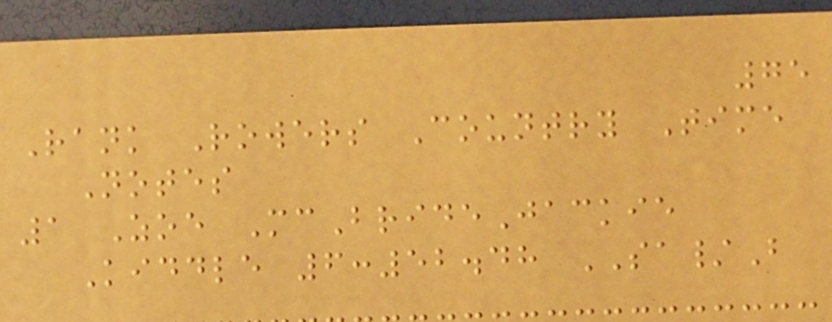75
Rank Rowers Country Time
Notes
1 Zoe McBrideJackie
Kiddle 6:52.48 SA/B
